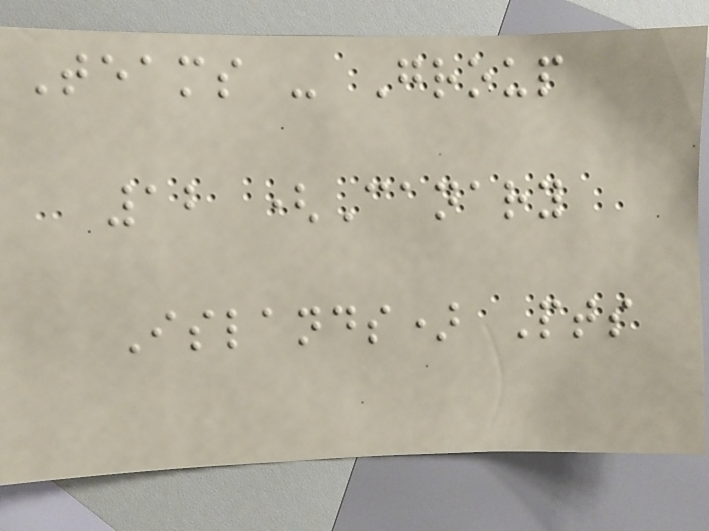Teams - Group
12 (Canary
Islands) Pts
